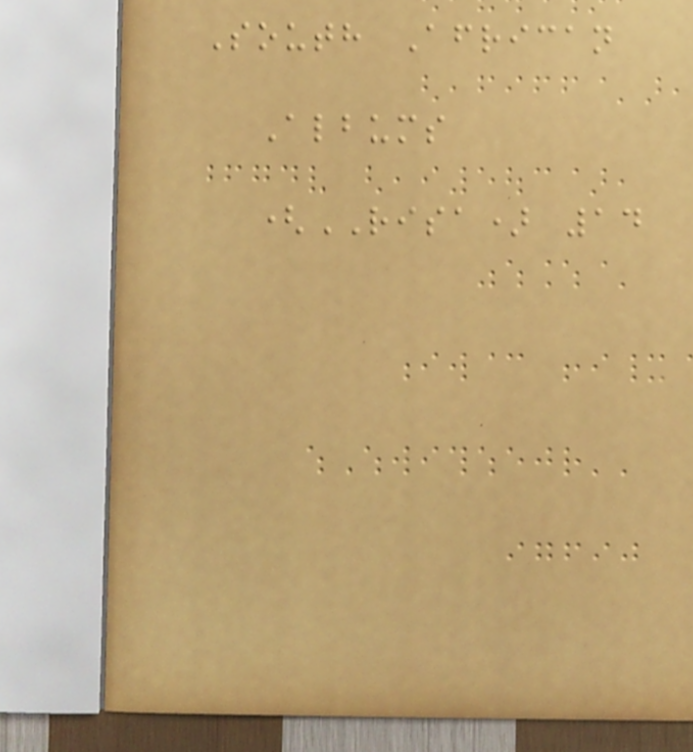South African
Albums
(RISA) 14
